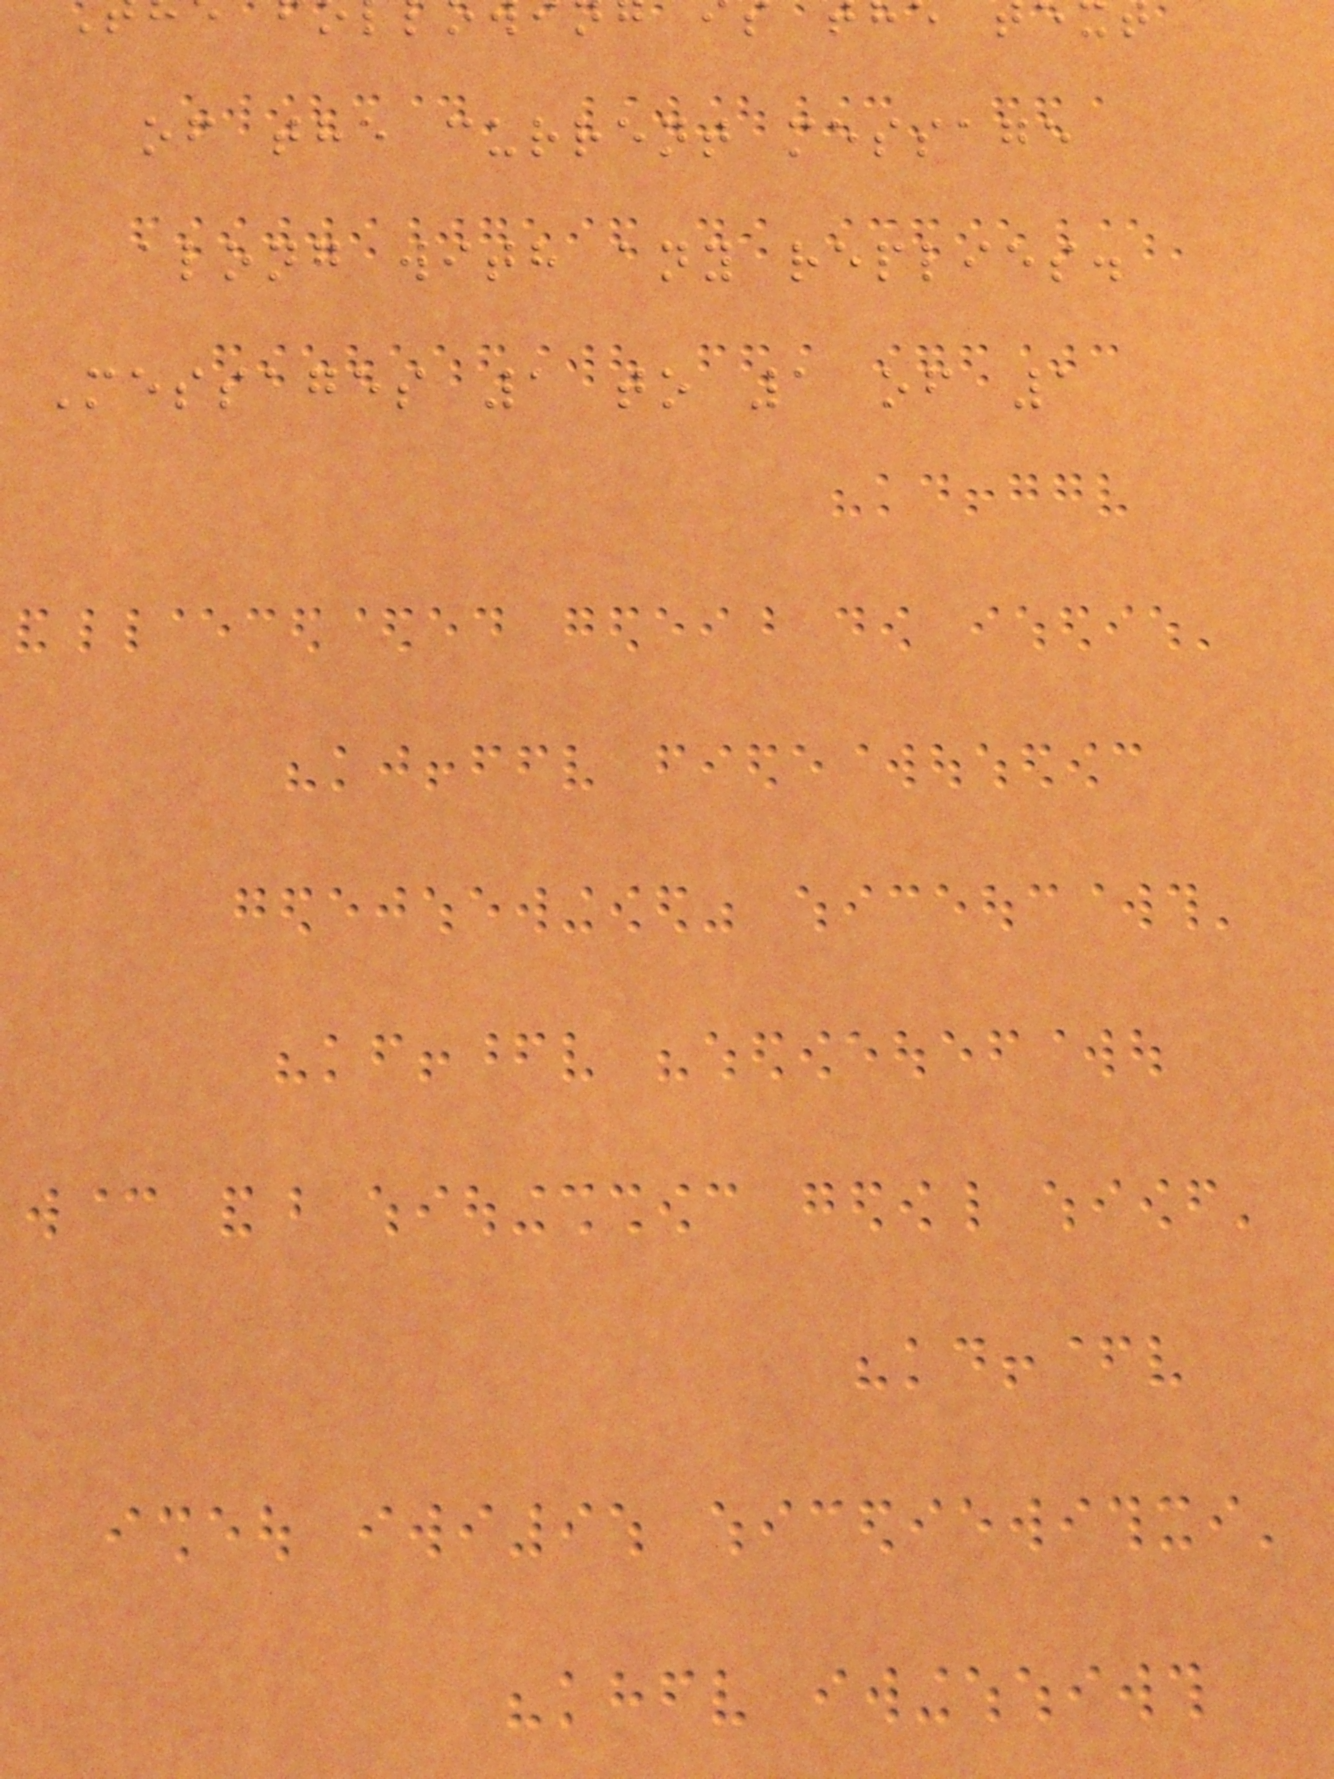of the current message
along with any replies.
Messages 1 to 1 of 1
